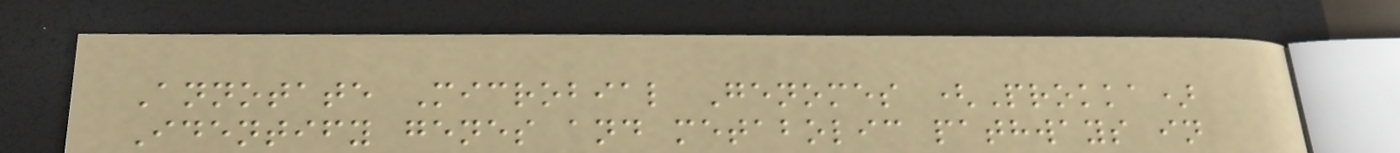Annotate Microbial Genomes (Prokka)
Identify genes and metabolic pathways in
